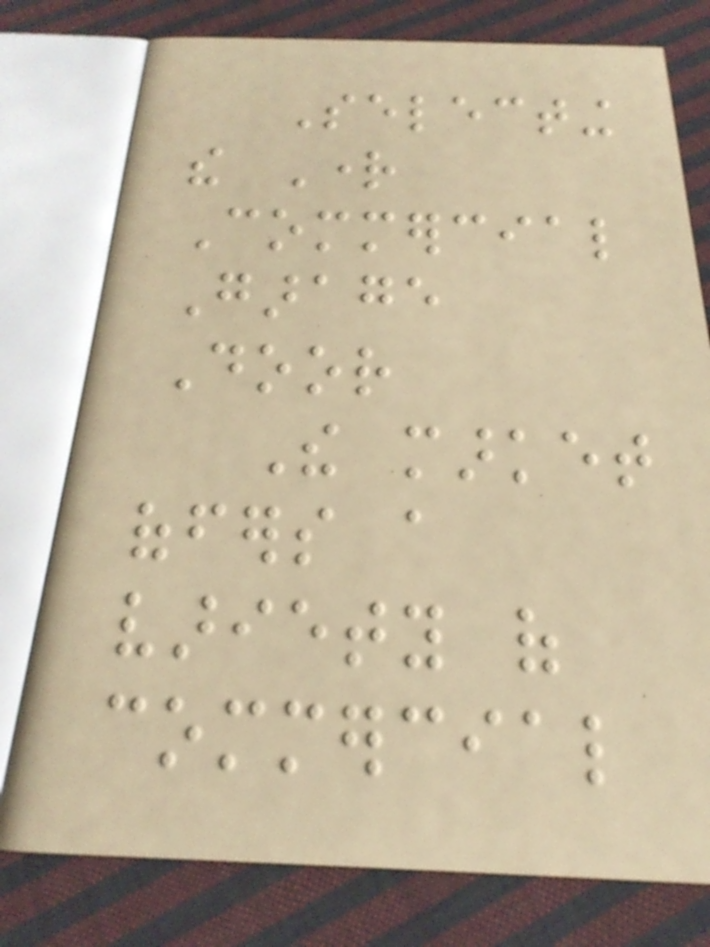Selecting
the Right
Commercial
Garage
Door
The market
offers a
variety of
commercial
